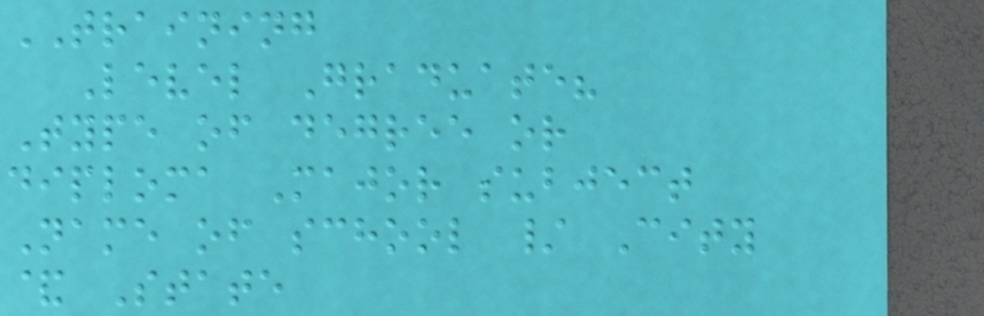TRAINING
Level Graduate?
Type of degree or
diploma Major subject
Name of school / City
& State
